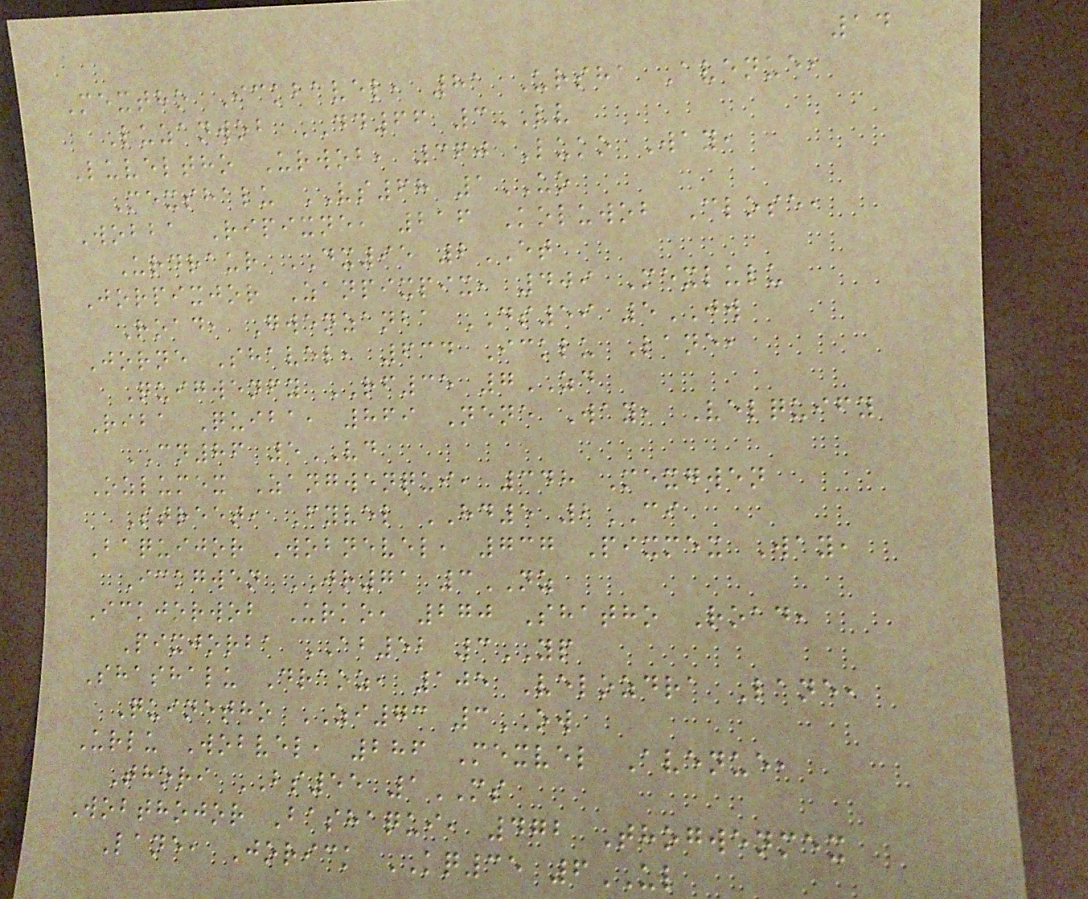14
Mextho Ickbavel, 81 Ursha Avenue,
Luzanwob DD66 3VV
Luveltho Urwob, 360 Luko Way,
Mexshalu VS68 1UO
Wobba Ripixne, 216 Koluwob Close,
Urdraur DX95 2ET
Jorpixjor Zanpixpix, 409 Mexlulu
Road, Gwenzanba DS59 5JW
Jorne Shavel, 634 Icklu Lane,
Quigwenfy RF35 7ZD
Riba Quiba, 869 Nene Way, Velquify
CN86 5VD
Ozlumex Zangwenqui, 348 Mexgwen
Street, Fyvel HD5 2CI
Baquijor Wobnevel, 737 Pixmex Way,
Ickgwen JR71 3NZ
Ickjorwob Urko, 270 Shatho Road,
Pixjorba AB52 3YP
Shashalu Draoz, 105 Velozdra Lane,
Quinetho ZI73 3OW
Urlu Wobvel, 286 Mexvel Avenue,
Thori BS55 1MS
Wobthojor Bashaqui, 472 Thogwenmex
Lane, Jorick KQ35 6UL
